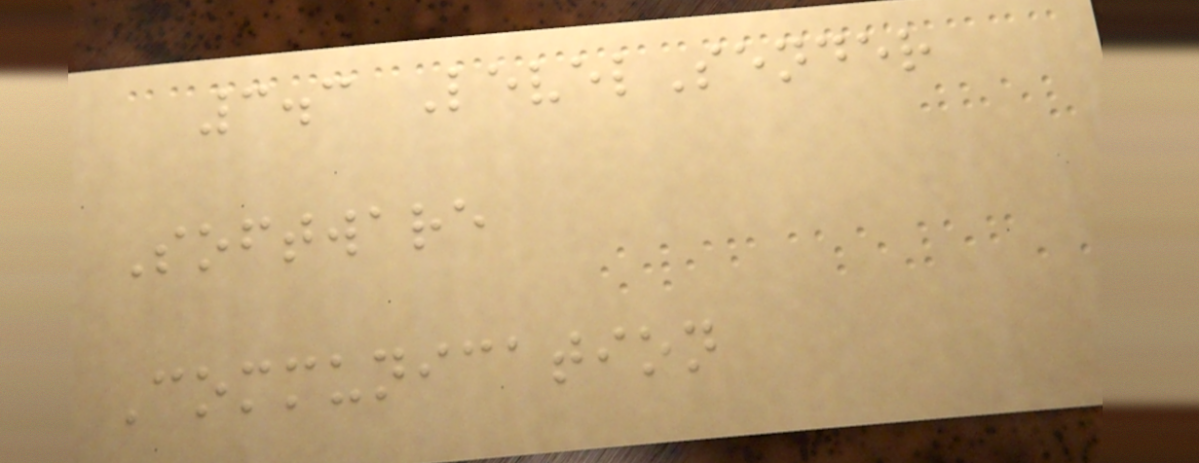3.3 LevelSender
Software
Communication
